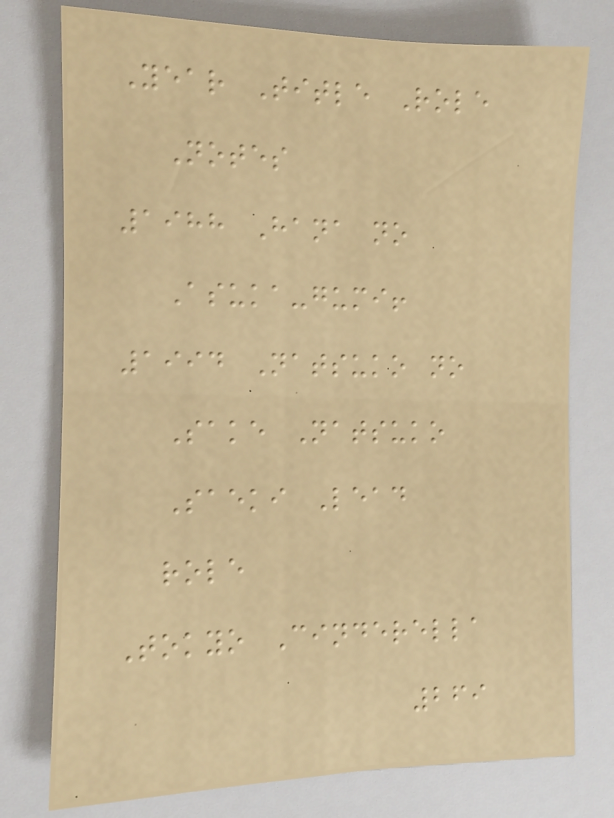Year Title Role
Notes
1988 Hana no
Asuka-gumi!
1994 Natsuko no
Sake Natsuko
Saeki Lead
role
Tokyo Cinderella
269
